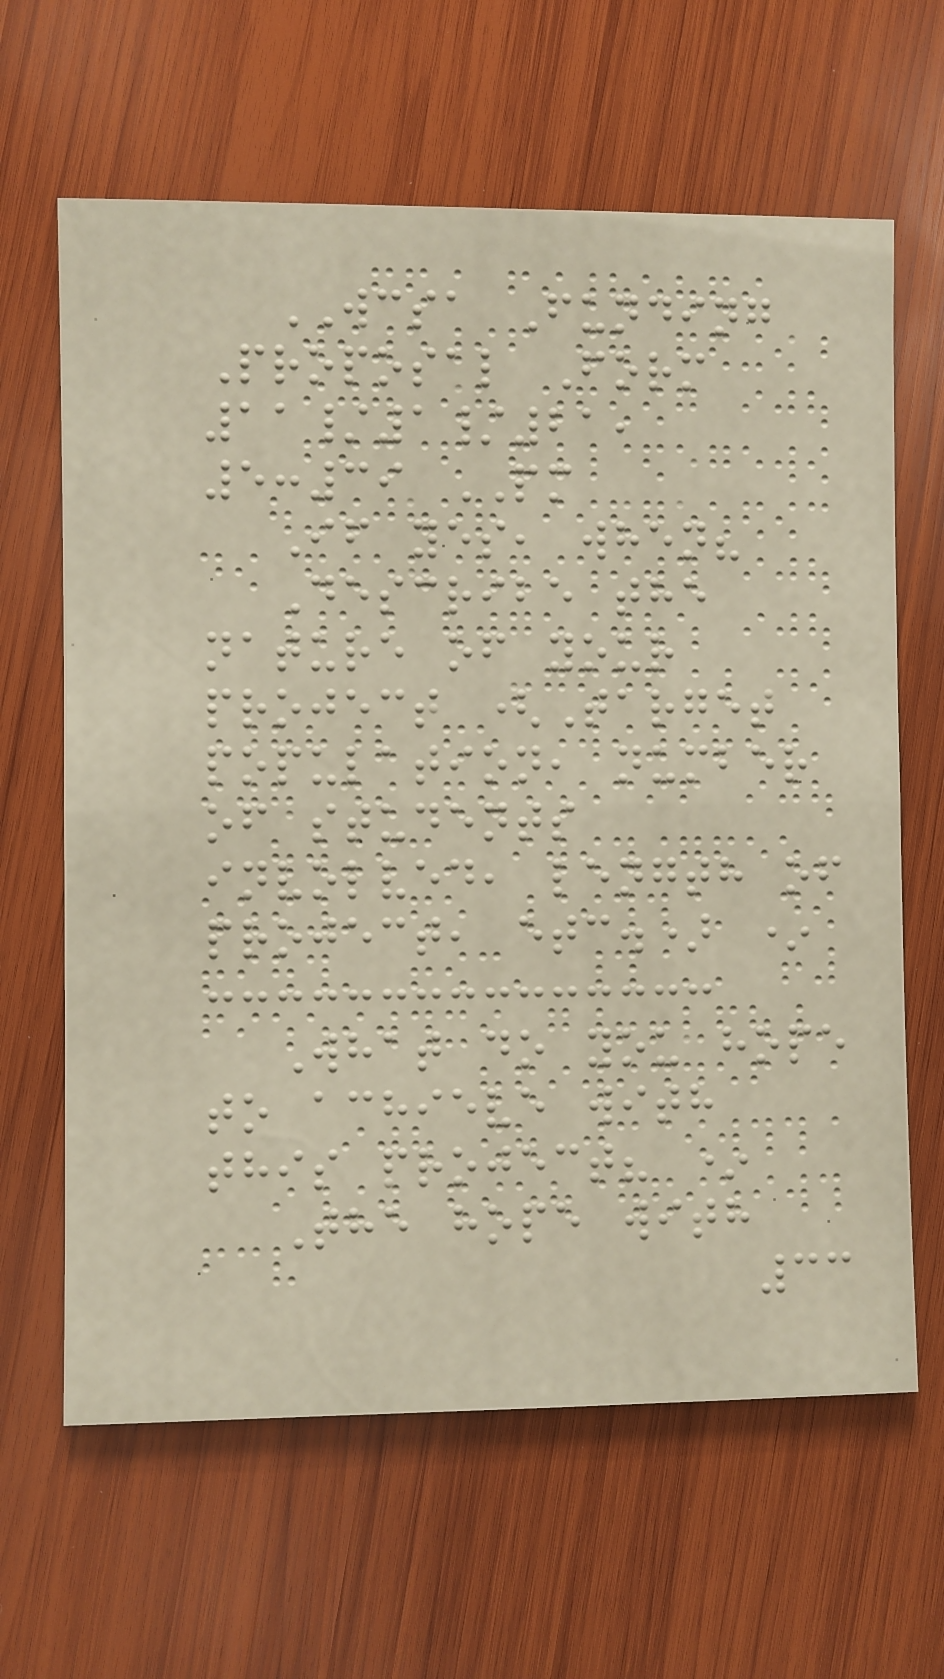WCSA Funding
Proposal Form
11/1/21,
5:39 PM
If yes, when?
Describe the
nature of your
project (Target
population, number
of students
involved, length of
project, etc.) *
What do you hope
to achieve with
this project? *
The hope with
33
